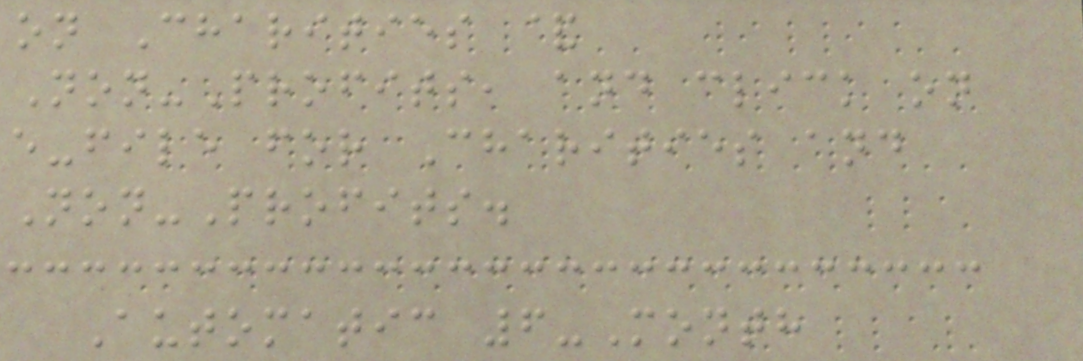on Charities &
Non-Profits, and click on
e-file for Charities and
Non-Profits.
Automatic 6-Month
